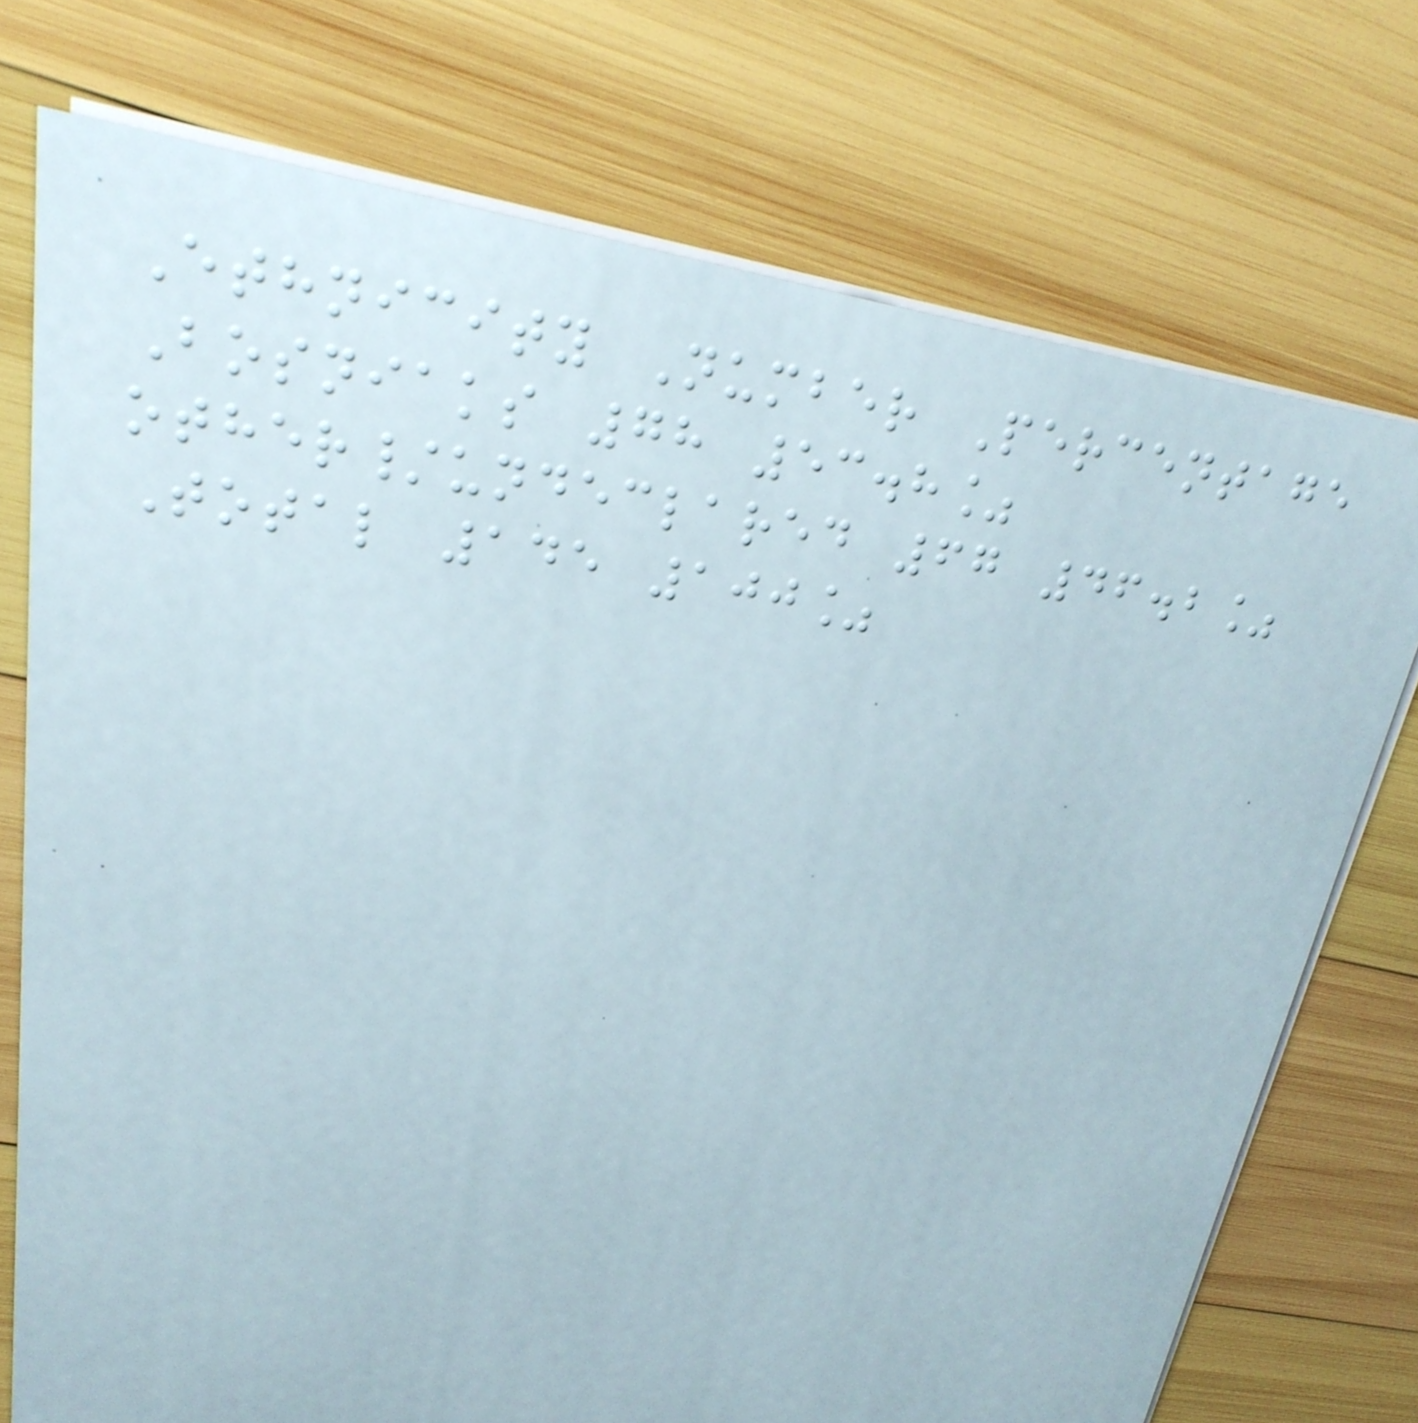Ethnicity Number Percentage
Bosniaks 78 53.8%
other/undeclared 67 46.2%
Total 145 100%
